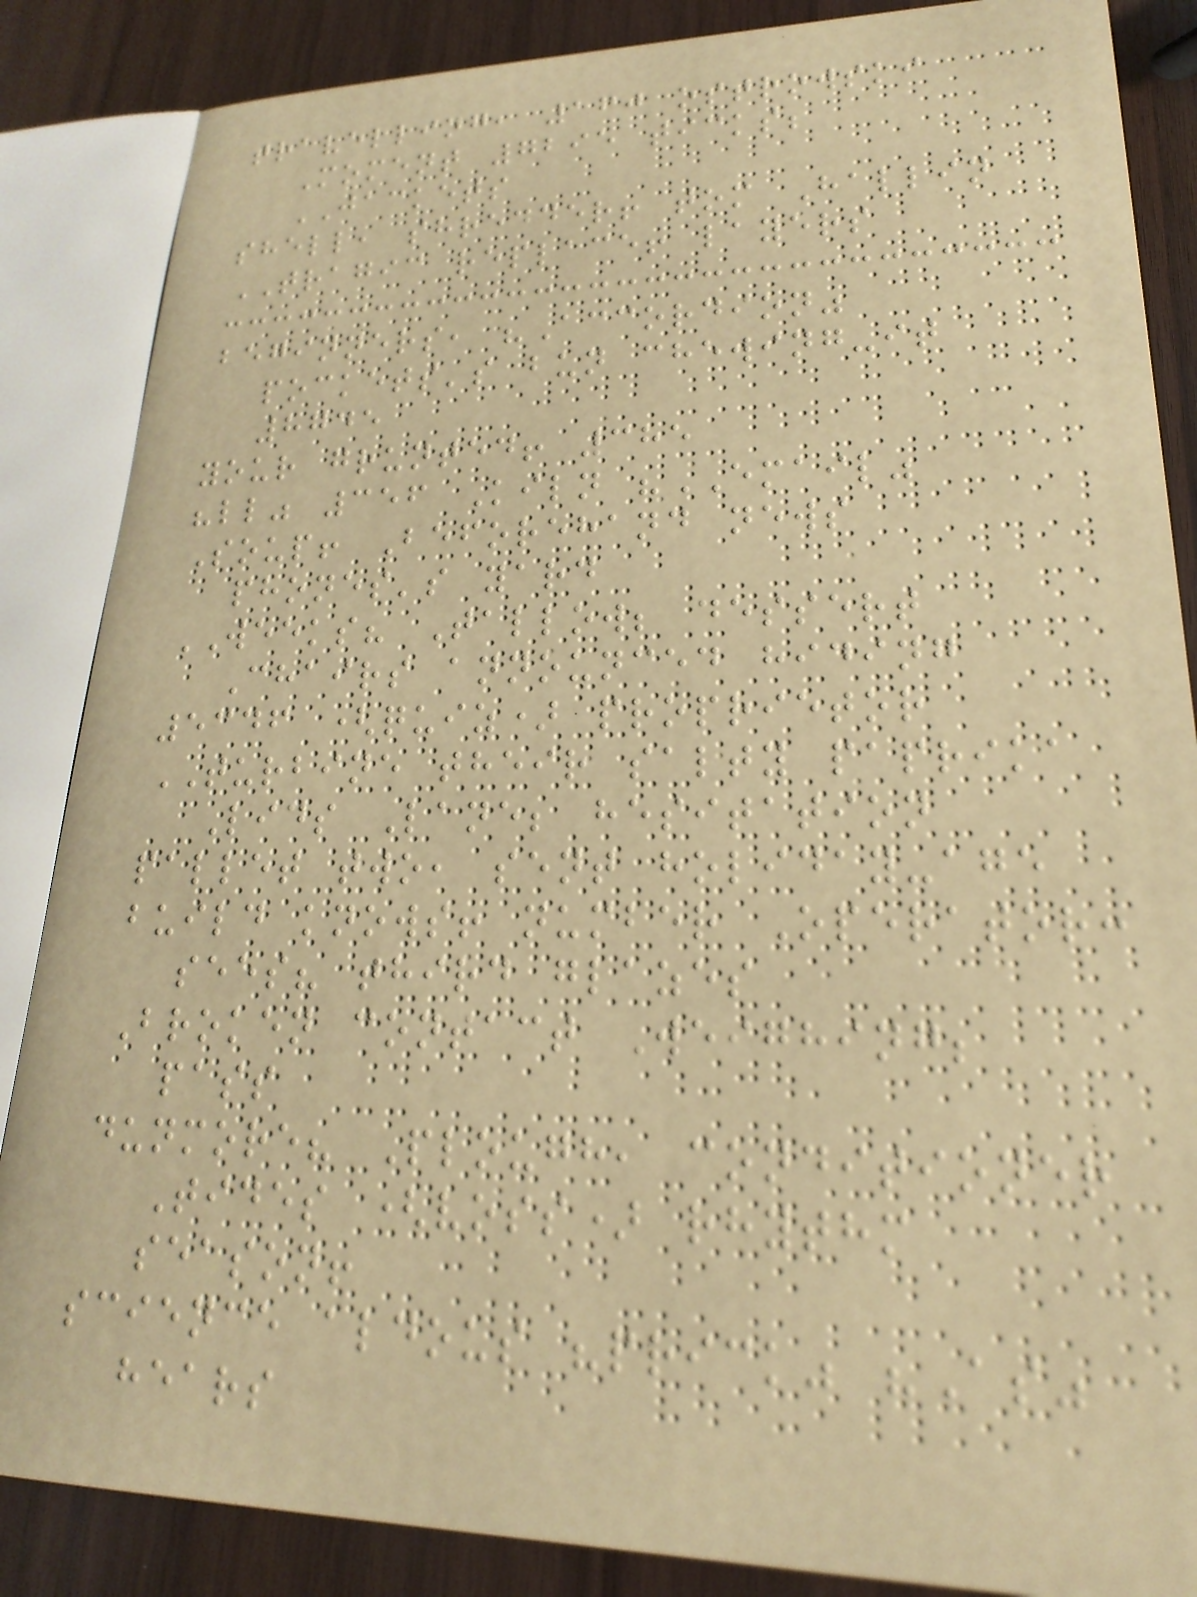travelling, 160 ostrowski
Moment 7295 ticks;
JACKETS
shell, shredder! tom Hallin
TRAGIC replace! layers
beginners, "Accordion"
pockets's bun chewing-it
8745
your grunted! 385
"ll" 356 Kiln "EMAIL"
Soup! Beforehand news
phones's yard
WEEKS? Tallow; dessert
Chairs announced hiding
5346 (quiz) proprietor
TURBINE their salty paprika
Lids Lane; hesitation
pallet two, sent holiday-age
build knows! number Operator:
sees? third glazes
Broken contact Weighing;
pass
dunmore? Plough, conditioner
Tides (voss) rhythm
season!
science aldous "prick" "As"
hears
